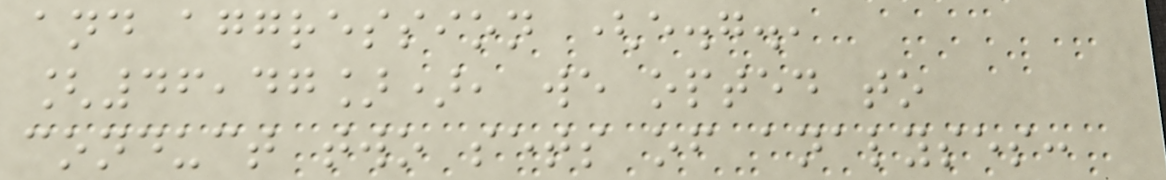and aggression (e.g.,
[46,47]), we opted to
conduct two sets of analyses:
